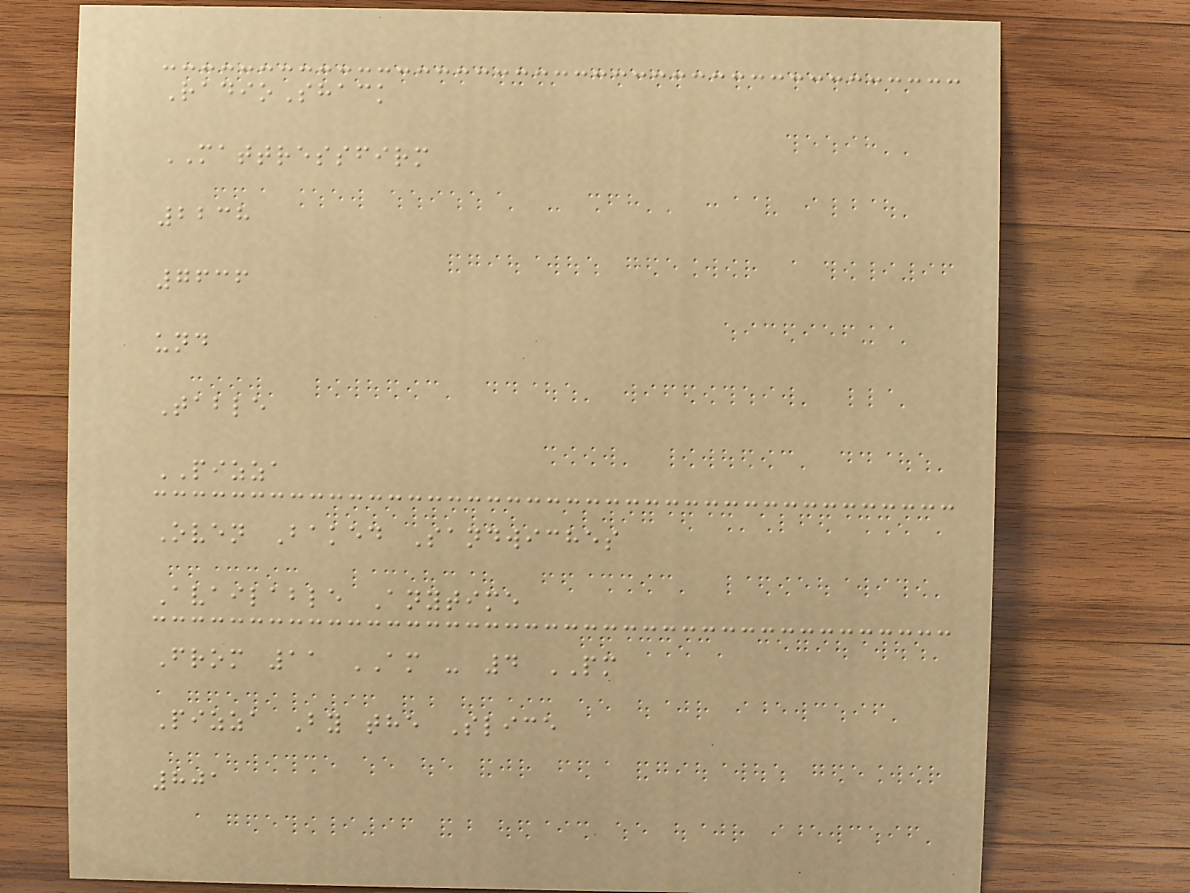RadioShack
MATTRESSFIRM
2238
7636
und
Table
PIZZA
Oven Baked Sandwiches
Available Anytime
From 11 AM - 4 PM
Pizza By the Slice
801
